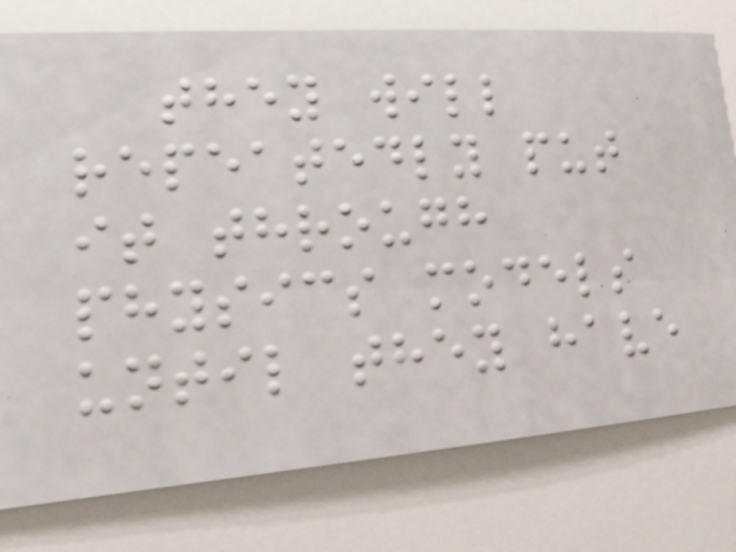they will
repeatedly put
it through
physics models
until they have
